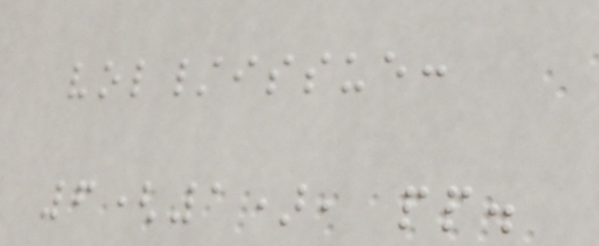vol/issue:
6(1), pp.
